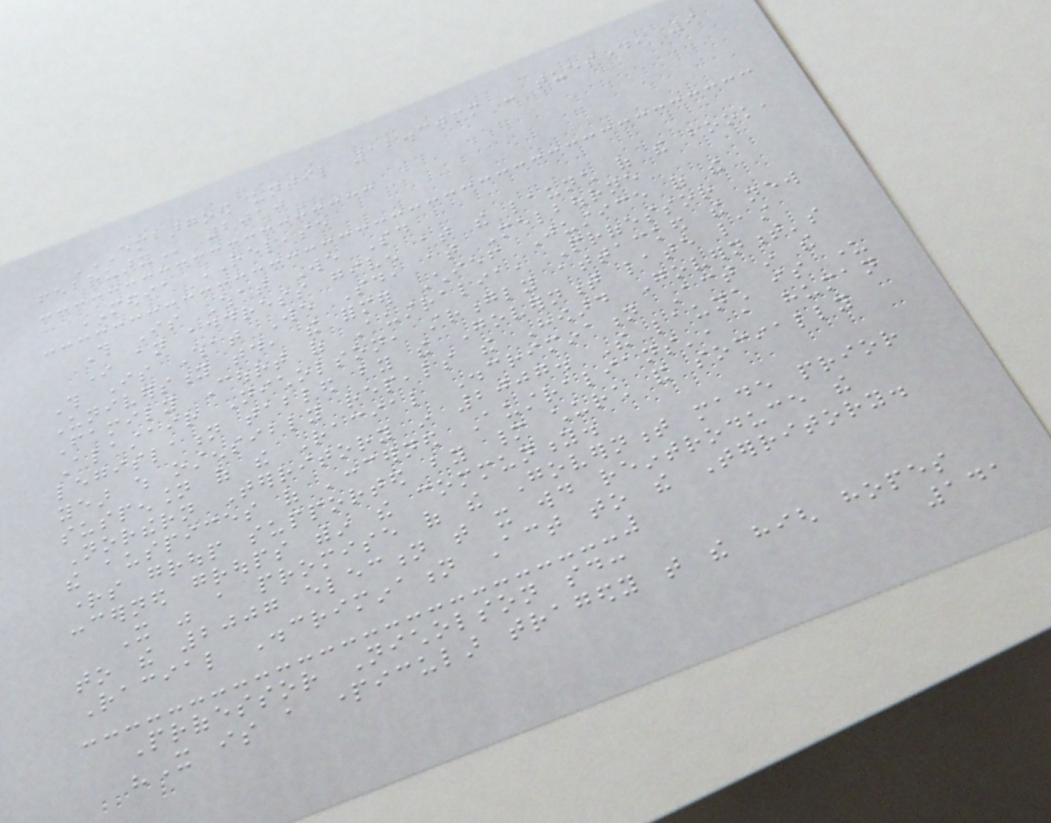EMBARGOED UNTIL 12.30PM - TUESDAY, 9
FEBRUARY 2010
MEDIA RELEASE
This Is What We Said
In an address given at the launch of the book,
This Is What We Said, at Melbourne
University today, the former Chief Justice of the
Family Court of Australia, Professor
Alastair Nicholson, strongly attacked the new
legislation tabled by the Government late last
year which ostensibly repeals the Howard Government's
suspension of the Racial Discrimination Act in the
Northern Territory in 2007. The launch is under
the auspices of 'concerned Australians', a human
rights group supported by many church and socially
concerned groups within the community.
It was a promise of the Government made prior
to the 2007 election that it would reintroduce the
Racial Discrimination Act to the Territory.
Professor Nicholson said:
"It is a particular tragedy that the high hopes
141
